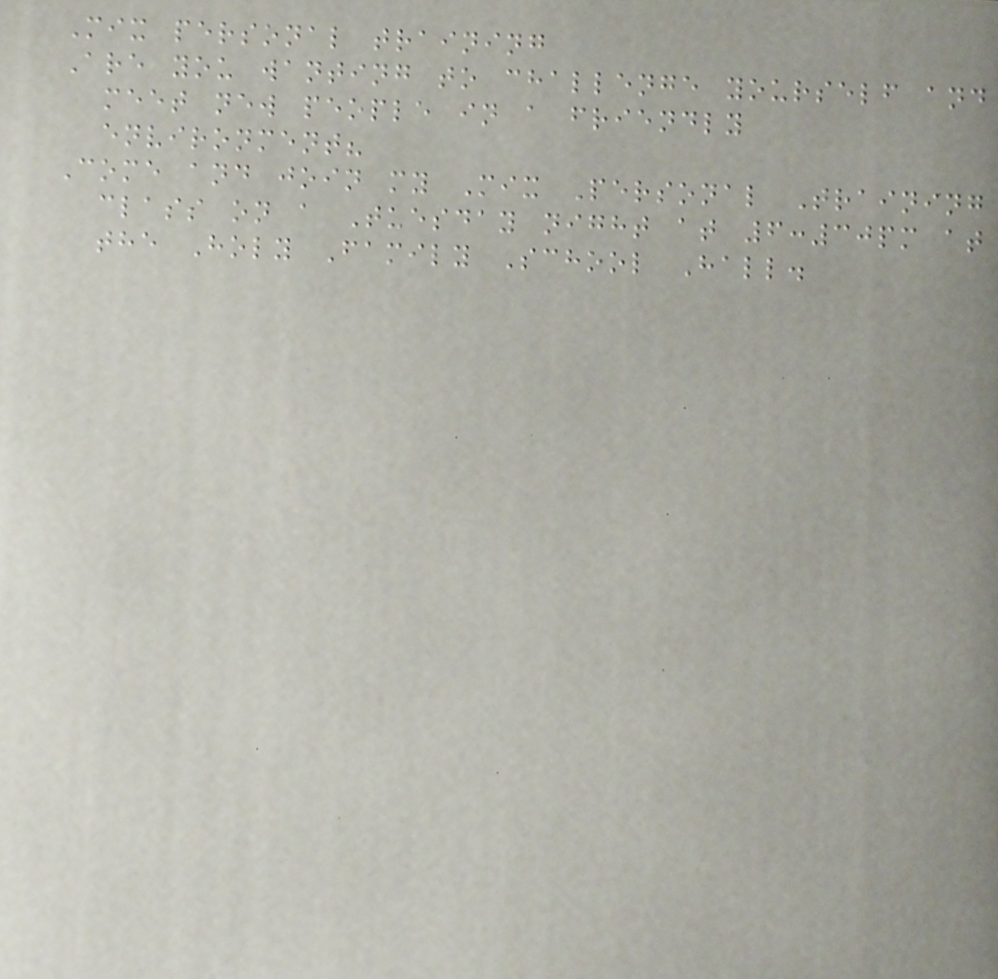Mix personal training
Are you wanting to challenge yourself and
meet new people in a friendly
environment?
Come and join my Mix Personal Training
class on a Tuesday night at 6:30pm at
the Holy Family School Hall.
